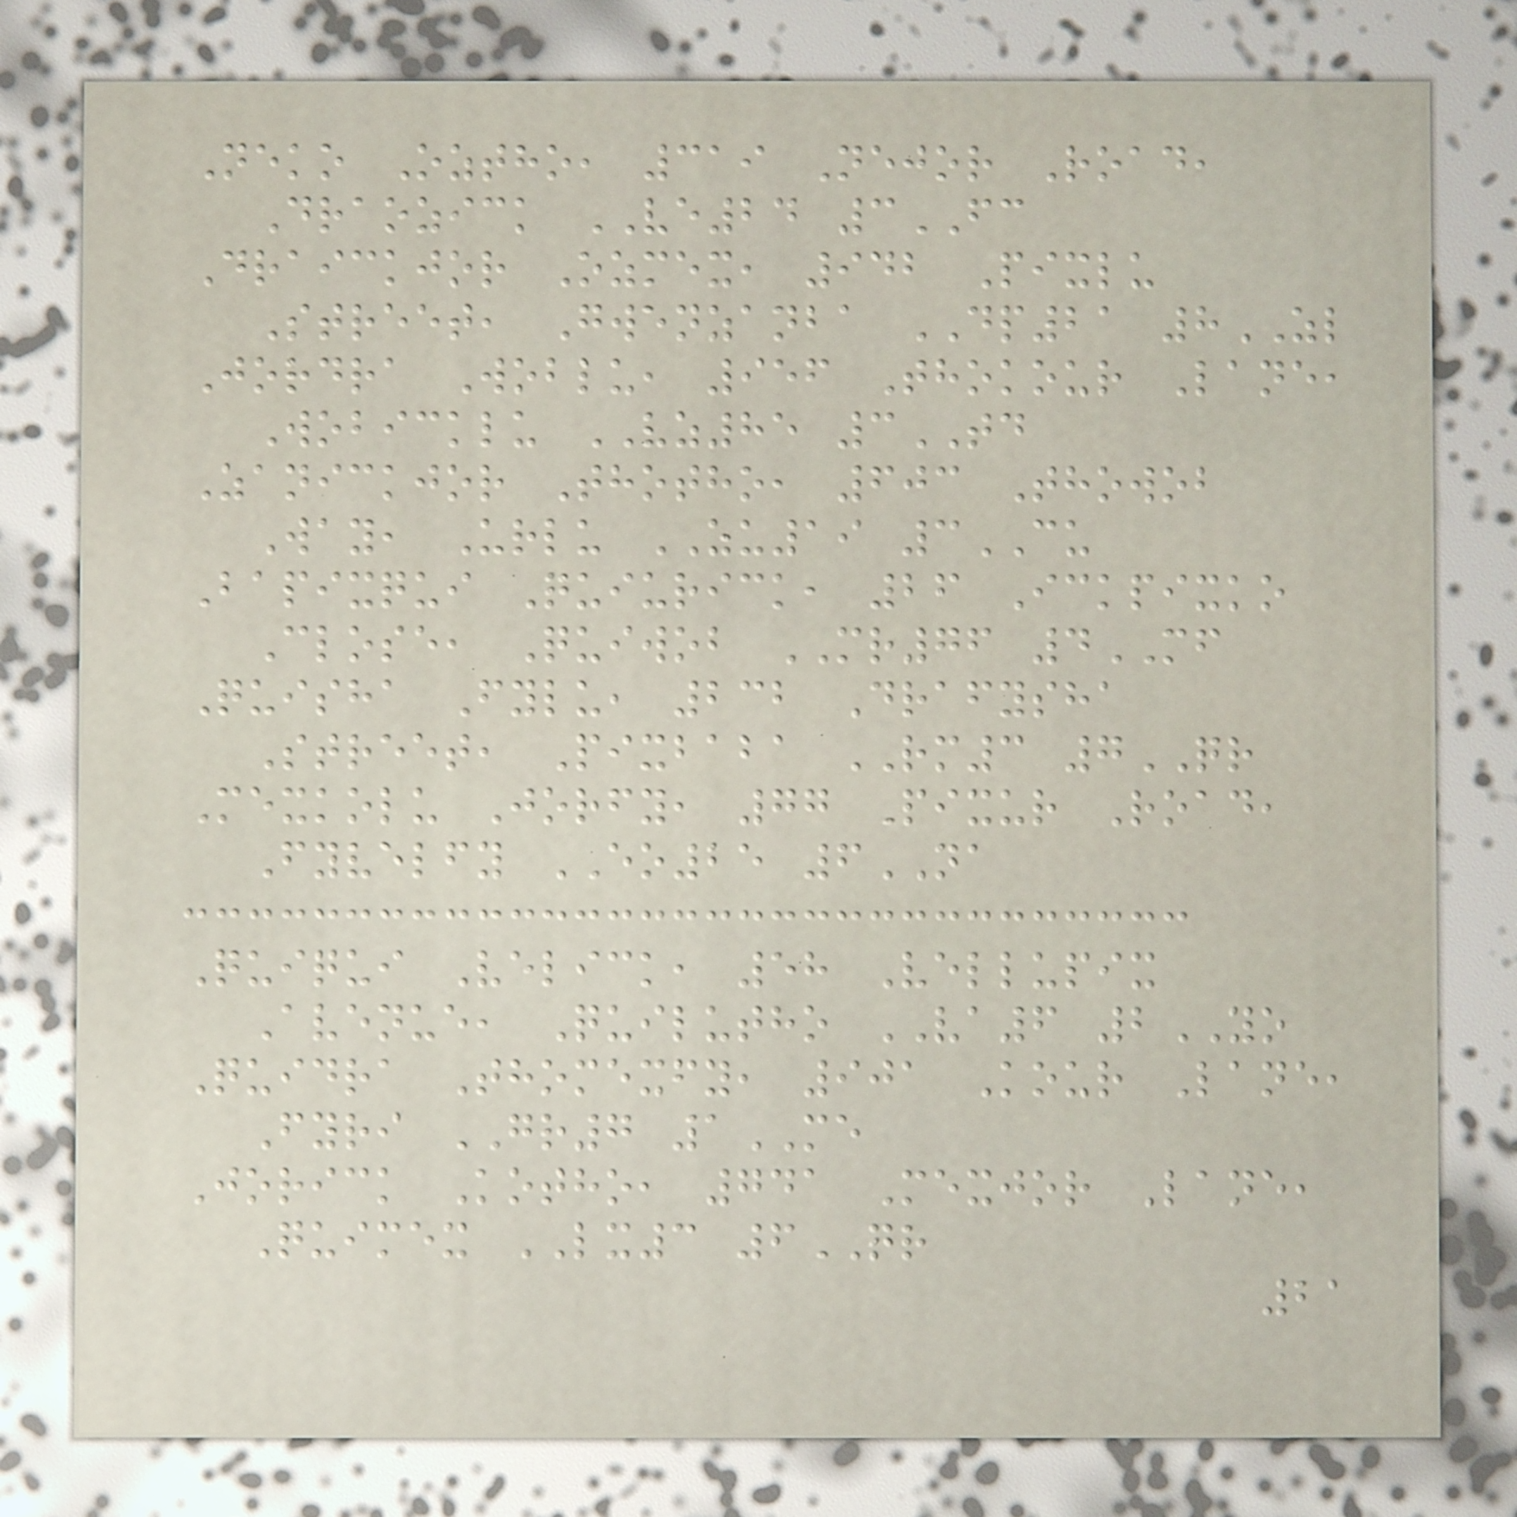Neko Oztho, 319 Nejor Road,
Draozick VE24 3FC
Draickjor Ozmex, 942 Pixlu
Street, Gwenzanba DP21 8ZL
Jordra Woblu, 956 Thokour Lane,
Wobicklu VZ85 3TD
Zanickjor Thotho, 603 Thowob
Way, Urlu ZU19 3CU
Bapixqui Quiurick, 26 Ickpixko
Close, Quiwob MR76 4MF
Quisha Fylu, 232 Drafysha
Street, Pixbaba RM3 7QR
Mexkolu Jorfy, 77 Pixur Road,
Fyvelfy EO25 6NA
Quiqui Velick, 58 Vellupix
Avenue, Quilutho VA6 2YO
Quidra Thomexfy, 901 Kour Lane,
Fyri GR7 1ME
Jorick Kotho, 741 Mexjor Lane,
Quimex LX3 6QR
21
